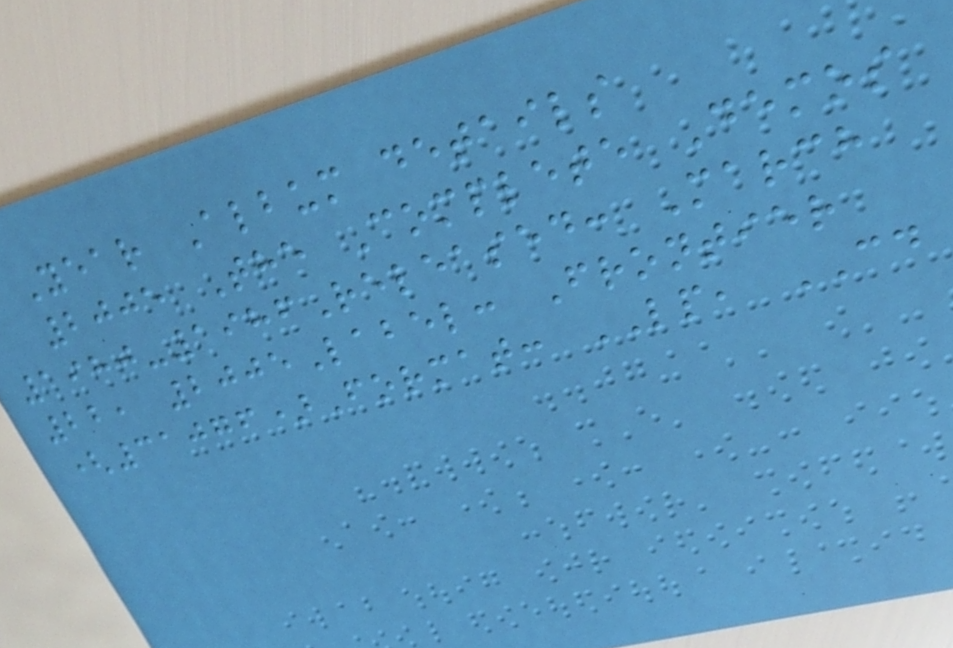Year Album details
2005 The Complete Demos
1980-1986Released: March
22, 2005Label: Frontier
(31076)Format: LP, CD
